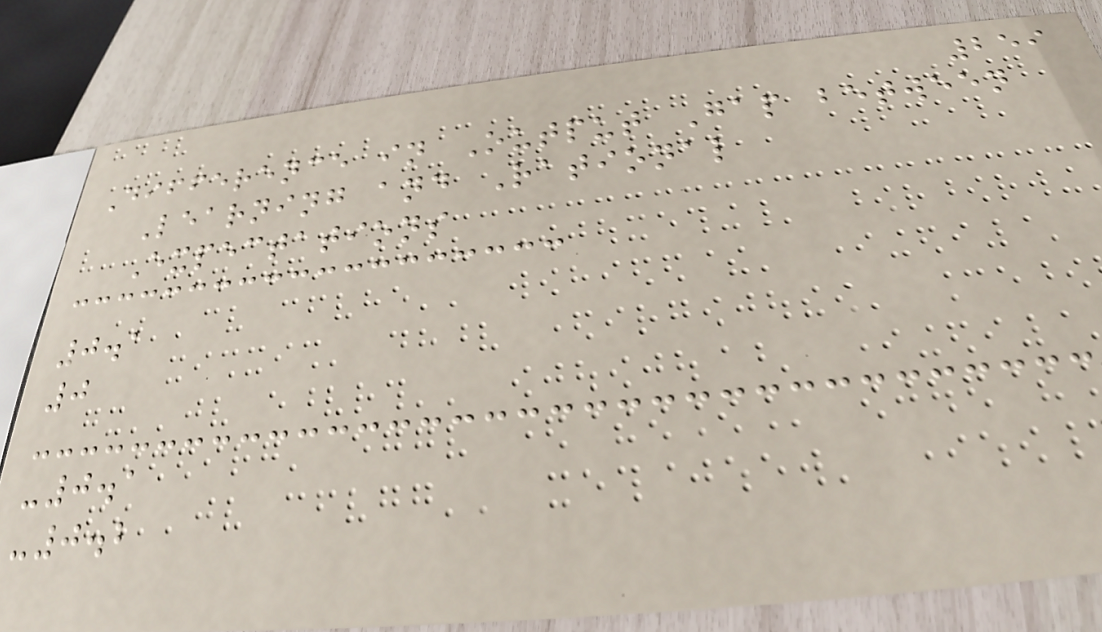259
Difference in Output Gap between
Learning and Rational
Expectations
0.1
0
-0.1
-0.2
